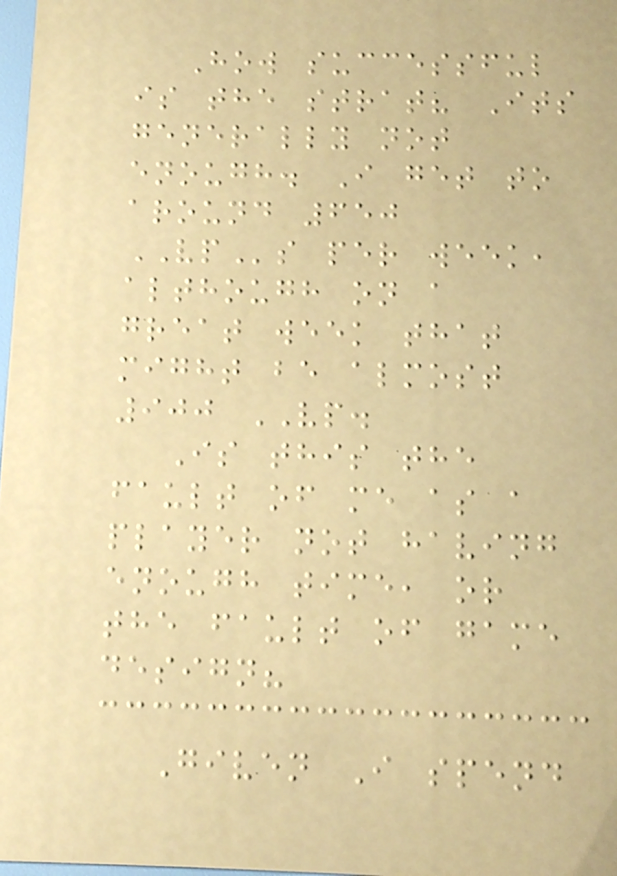How successful
is the strat? Its
generally not
enough. I get to
around 650
VPs per week,
although on a
great week that
might be almost
900 VP.
Is this the
fault of me as a
player not having
enough time, or
the fault of game
design?
Given I spend
